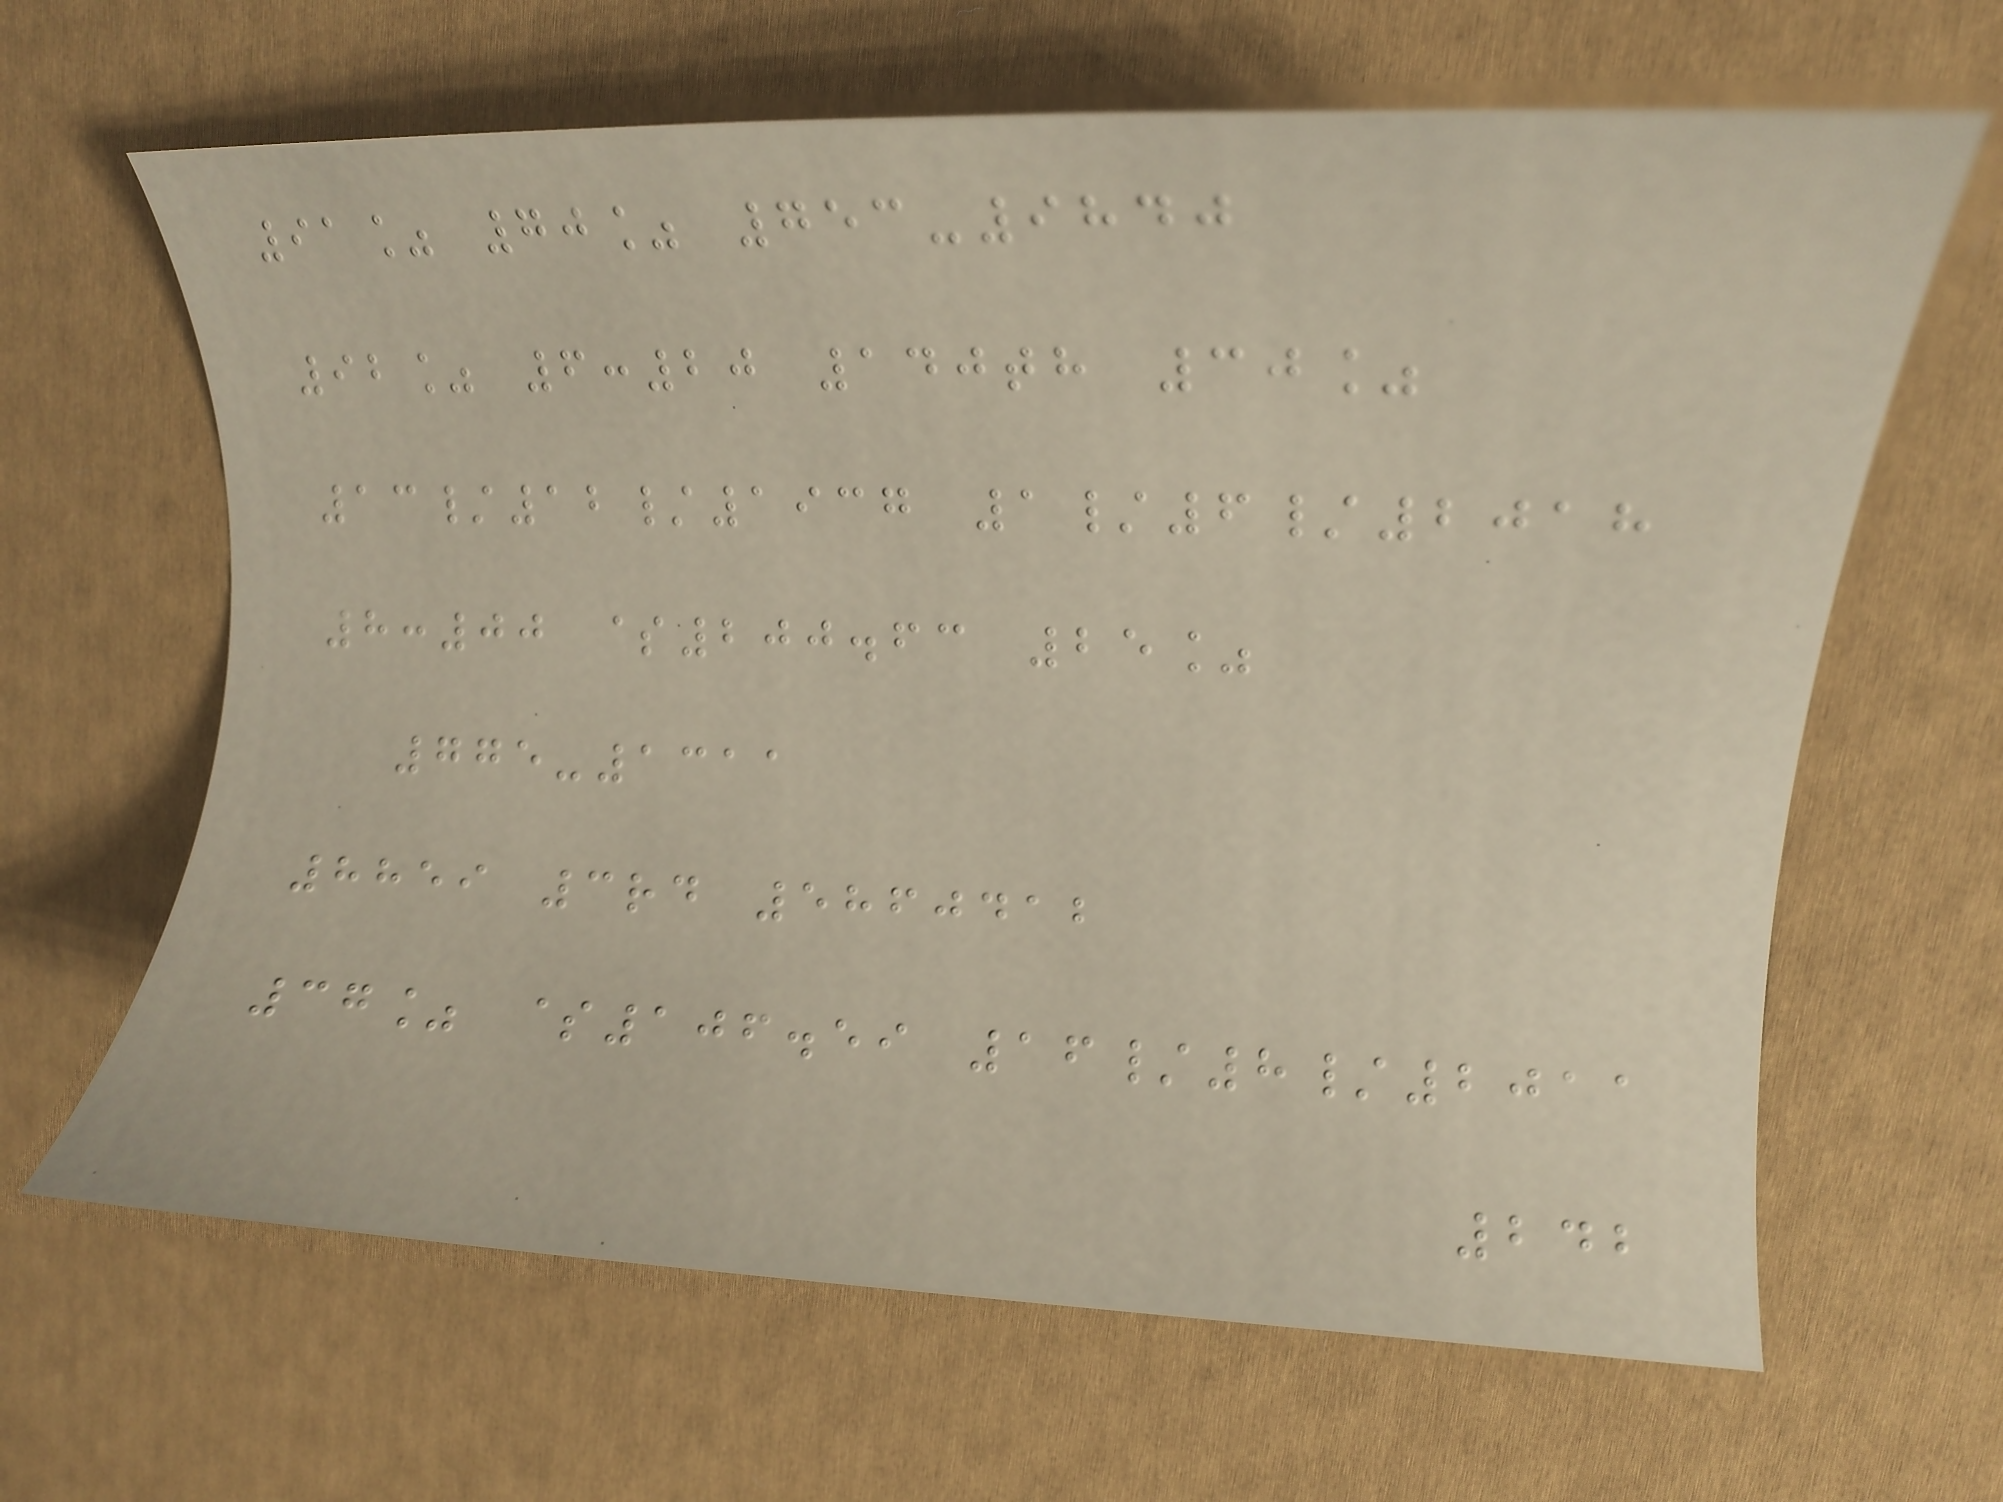91% 70% 753-9840
92% 6:20 140th 30%
13/12/1937 1/6/2018
8:00 $200.63 25%
775-1311
8859 3rd 5860412
37% $106.59 16/8/2011
242
